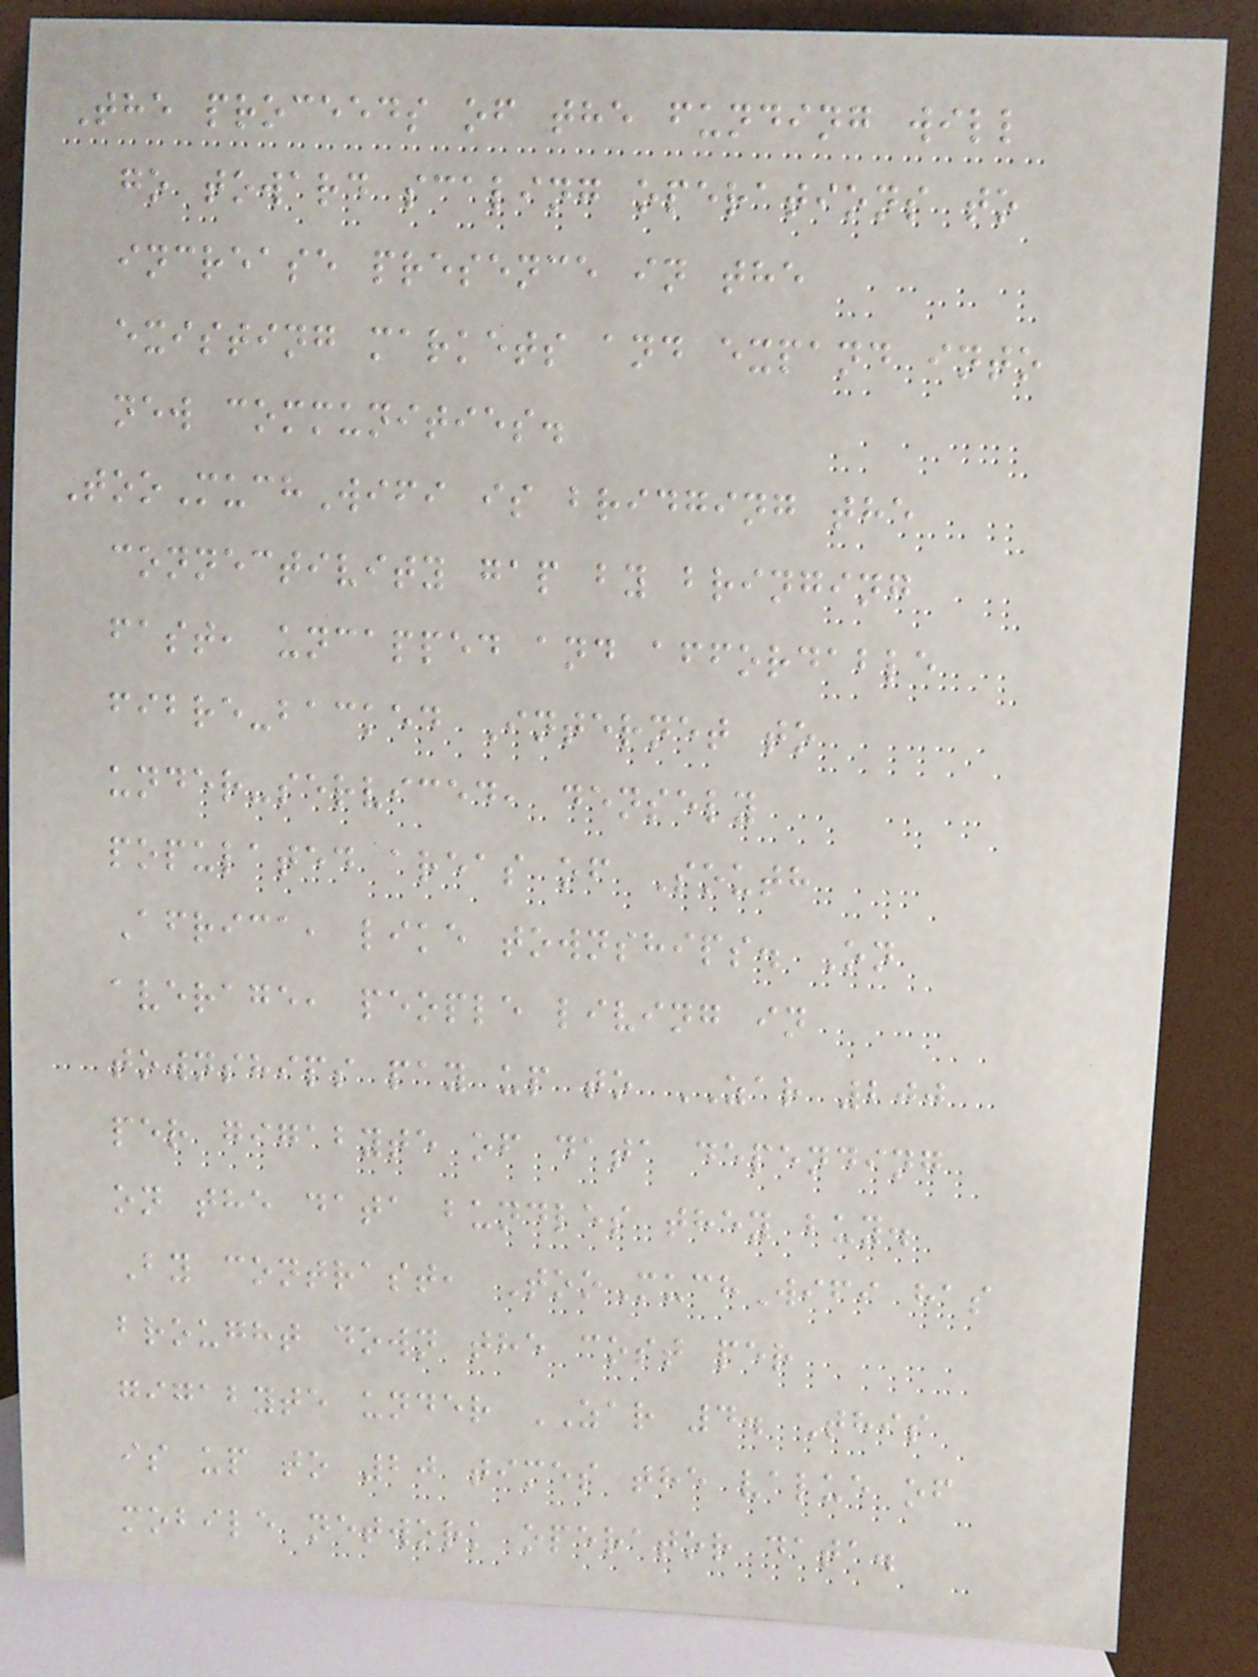The proceeds of the funding will
go toward scaling operations to
increase presence in the
existing markets and expand into
new communities.
TooMuchWifi is bridging the
connectivity gap by bringing
fast, uncapped and affordable
fibre-backed Internet to
under-serviced, densely
populated areas of South
Africa, like townships. On
average, people living in
townships pay up to ZAR 200
per gigabyte of data depending
on the data bundles they buy.
By contrast, TooMuchWifi has
brought down the cost per
gigabyte under ZAR 4. This
is up to 20 times the value of
mobile network operator data.
